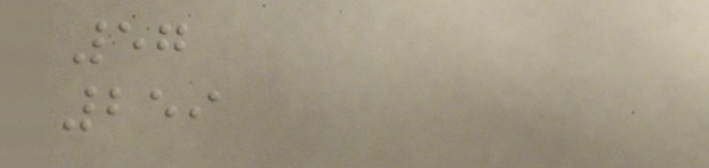57
259
